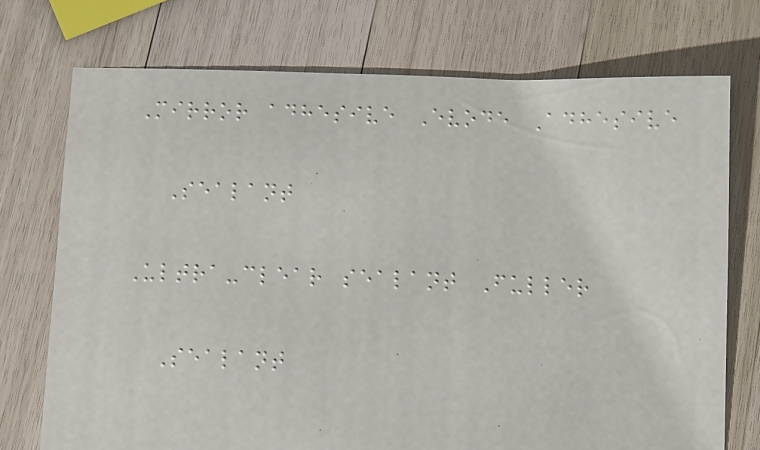Mirror adhesive Evode Adhesive
Sealant
Ultra-clear sealant Fuller
Sealant
